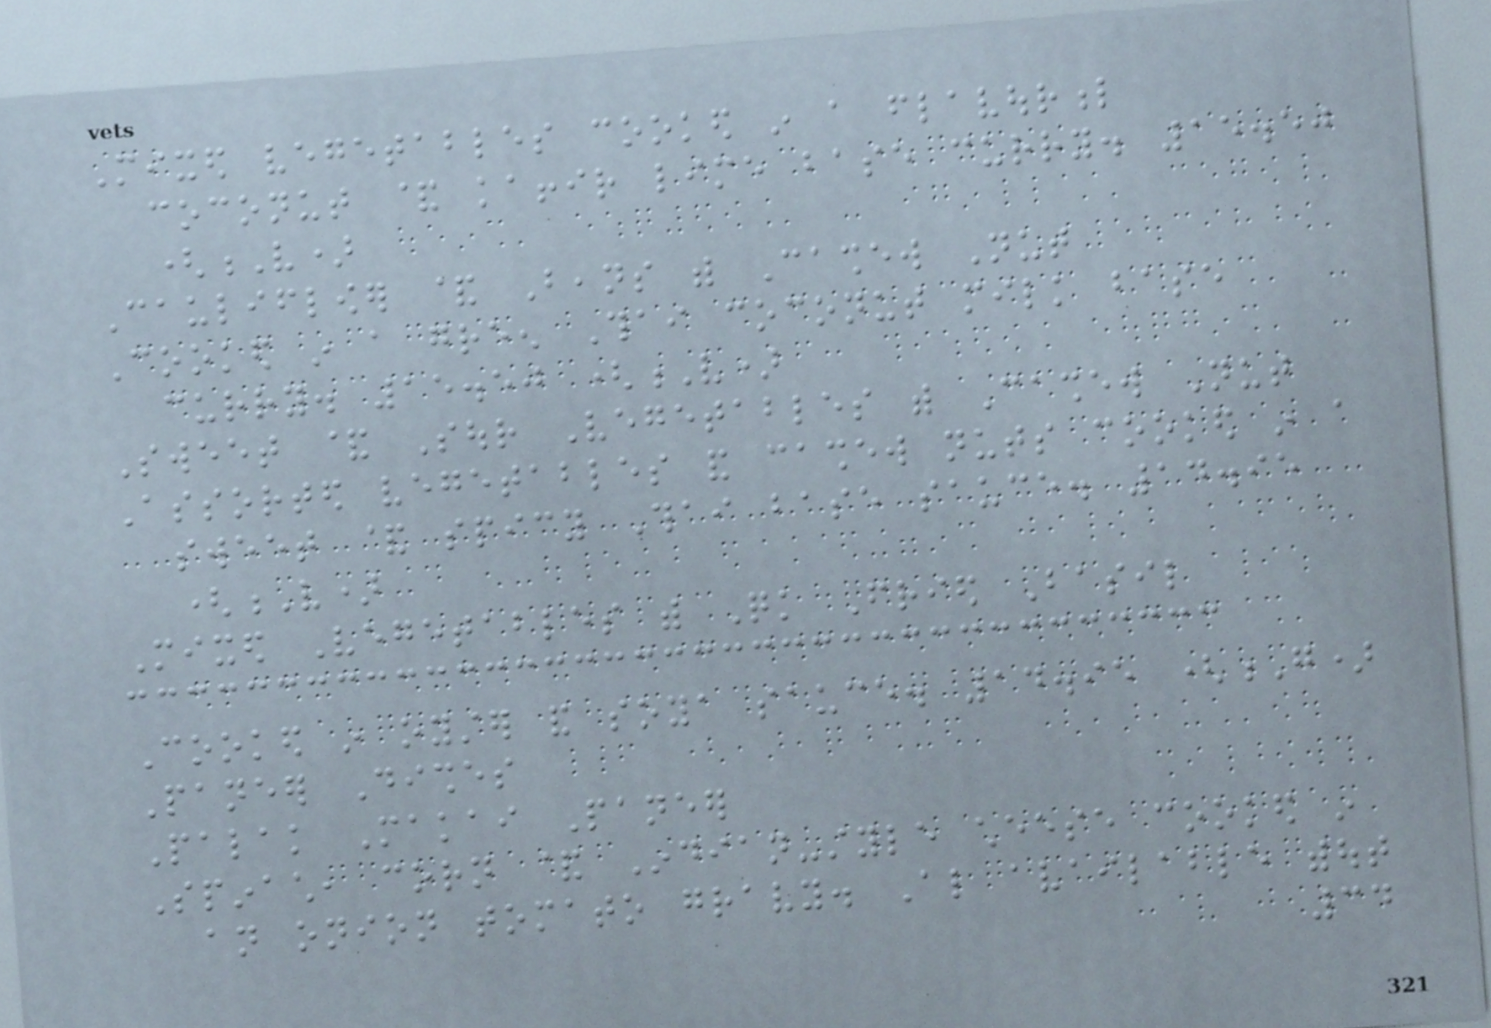Mixed vegetables cooked in a flavourful
coconut & kaffir lime base curry. 15.50
(V)
Cauliflower & Beans with Cashew Nut
Cooked in a green Thai coconut milk base
curry. 15.50 (V)
Sweet & Sour Vegetables with Cashew Nut
Assorted vegetables and cashew nuts cooked in a
sweet & spicy Thai base sauce. 14.95
(V)
Mixed Vegetables with Quick Fried Basil
Cooked in oyster and soya sauce. 14.95 (G)
Paneer Dishes
Palak Makai Paneer
Spinach, corn & Indian-style cheese cooked in
an onion tomato gravy. Also available without
34
